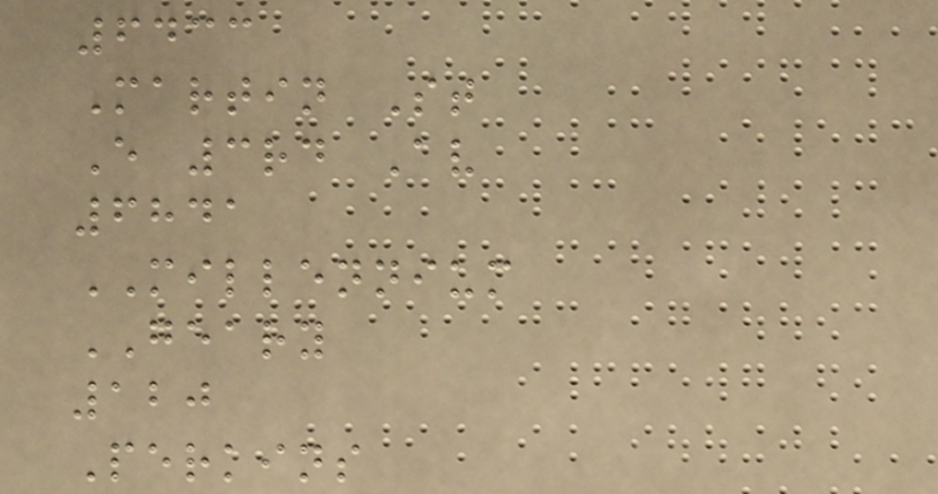6433
Martin St
E 3rd Av
6841
MILLENNIUM
GEARY
120
Perkins
